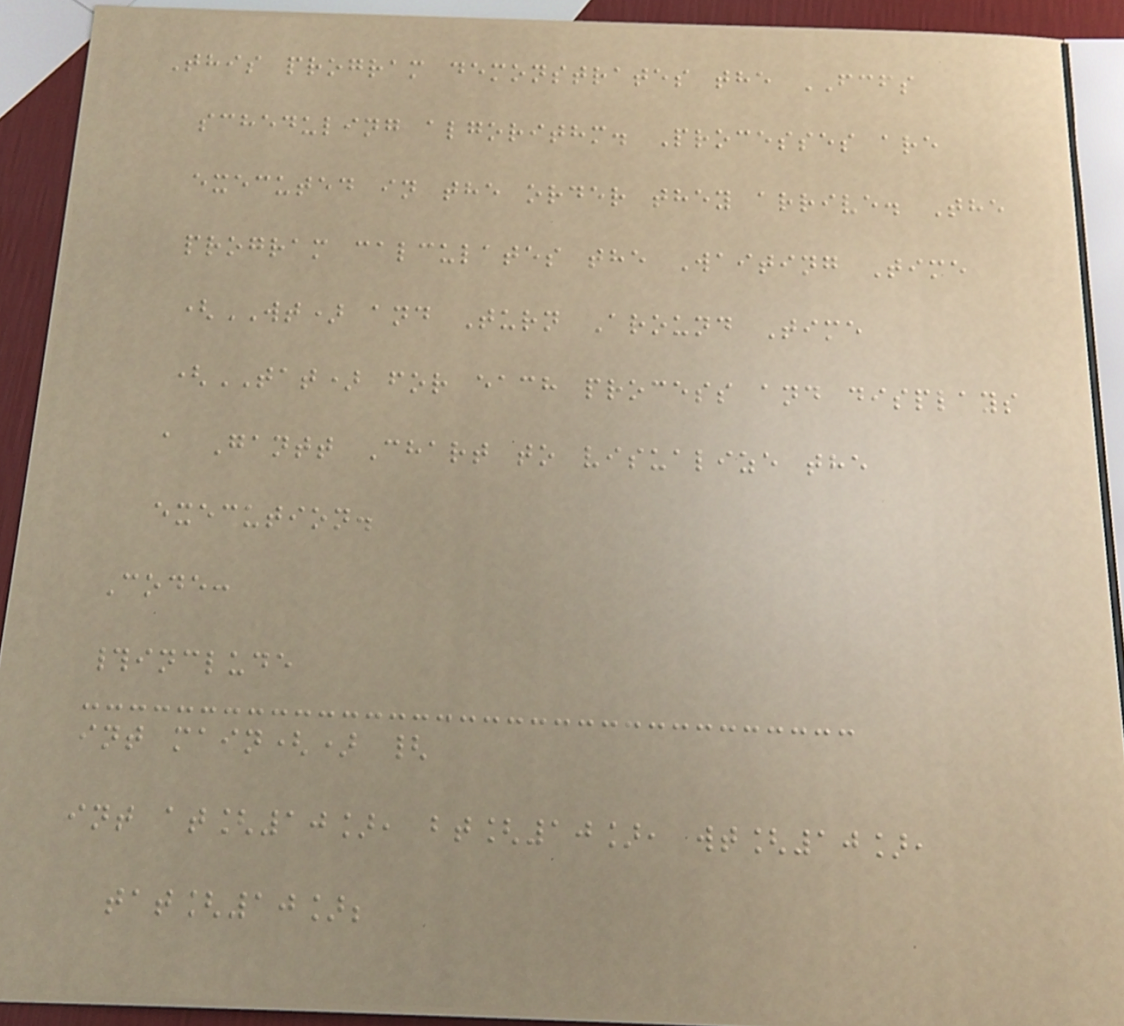This program demonstrates the FCFS
scheduling algorithm. Processes are
executed in the order they arrive. The
program calculates the Waiting Time
(WT) and Turn Around Time
(TAT) for each process and displays
a Gantt Chart to visualize the
execution.
Code:
#include
int main() {
int at[10], bt[10], wt[10],
tat[10];
